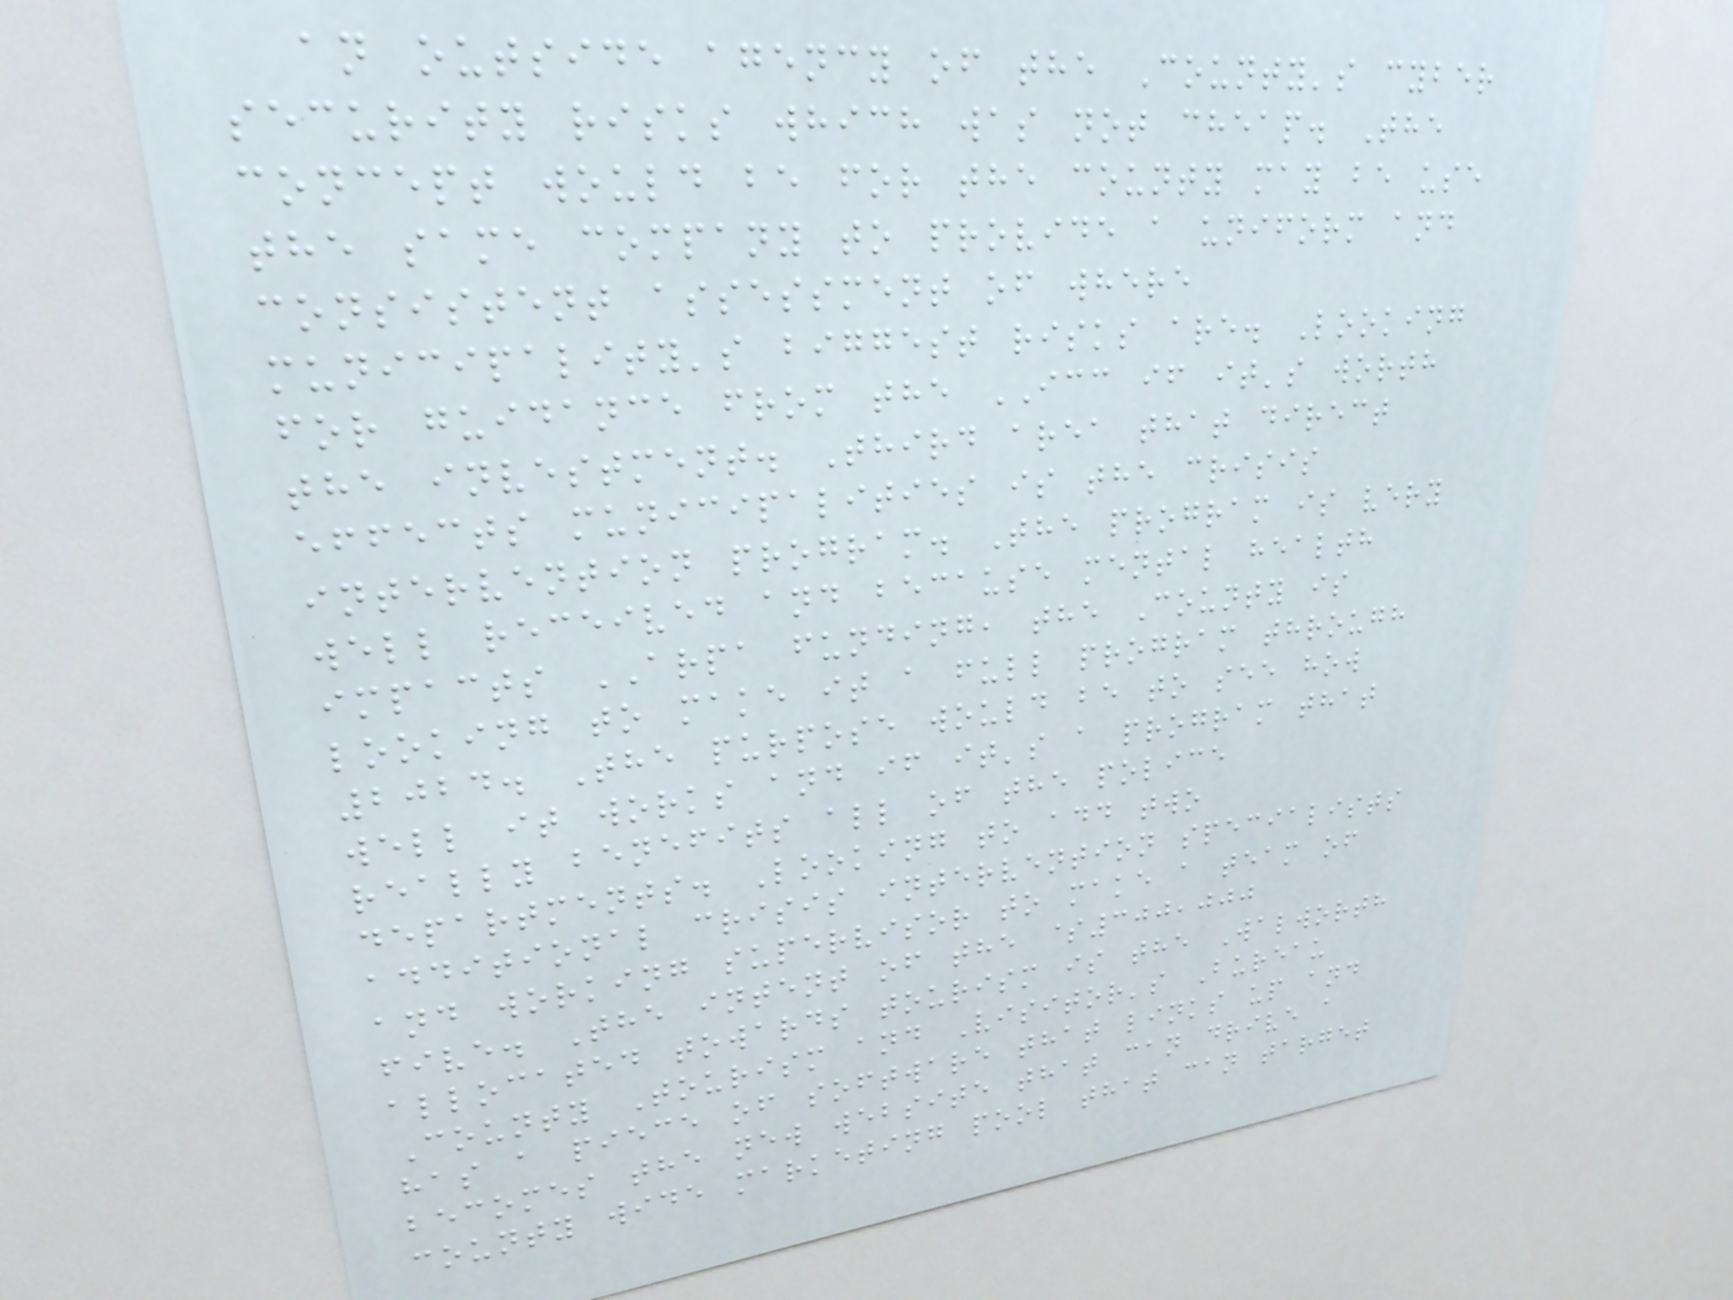an outside agency of the County's cyber
security risks which was not cheap. The
concept would be for the county may be use
the same company to provide a uniform and
consistent assessment of where
municipality's biggest risks are. Looking
for guidance from the ICC if it's worth
the investment. Third area that direct
effects municipalities is the crisis
intervention program. The program is very
well received and because mental health
impacts ARPA funding, the County is
looking to make it a full program through
2024. The purpose would be to see how
well it works and if it's a program that
really benefits all of the police
departments. Looking to add two
additional crisis intervention specialists
and working supervisor to make a team of
five. The intent of the $300,000
allocated towards tourism is the Walworth
County Tourism and Visitor's Bureau
has a piece of software that links up and
becomes the new website that can drive a
county wide marketing pool that can target
